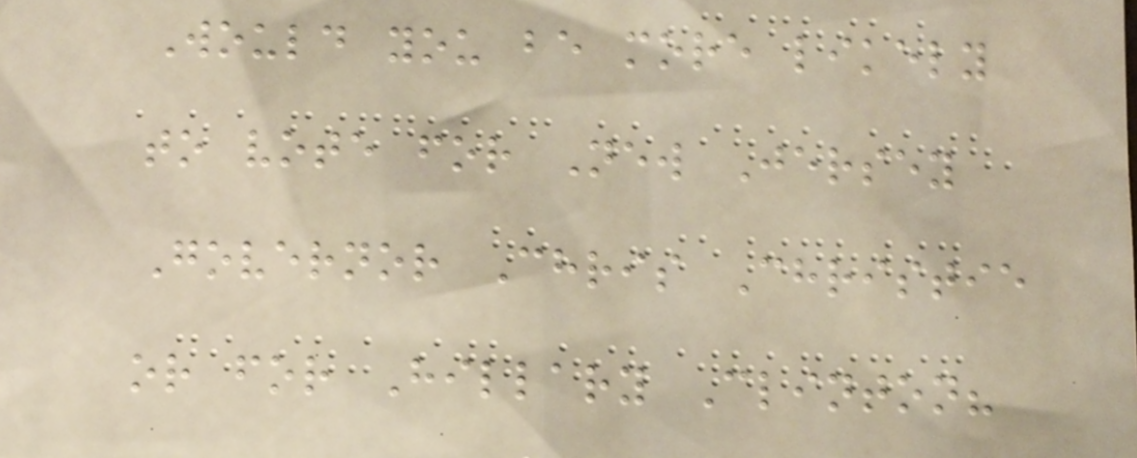Would you be more likely
to vote for New Jersey
Governor Chris Christie
or for Hillary Clinton?
